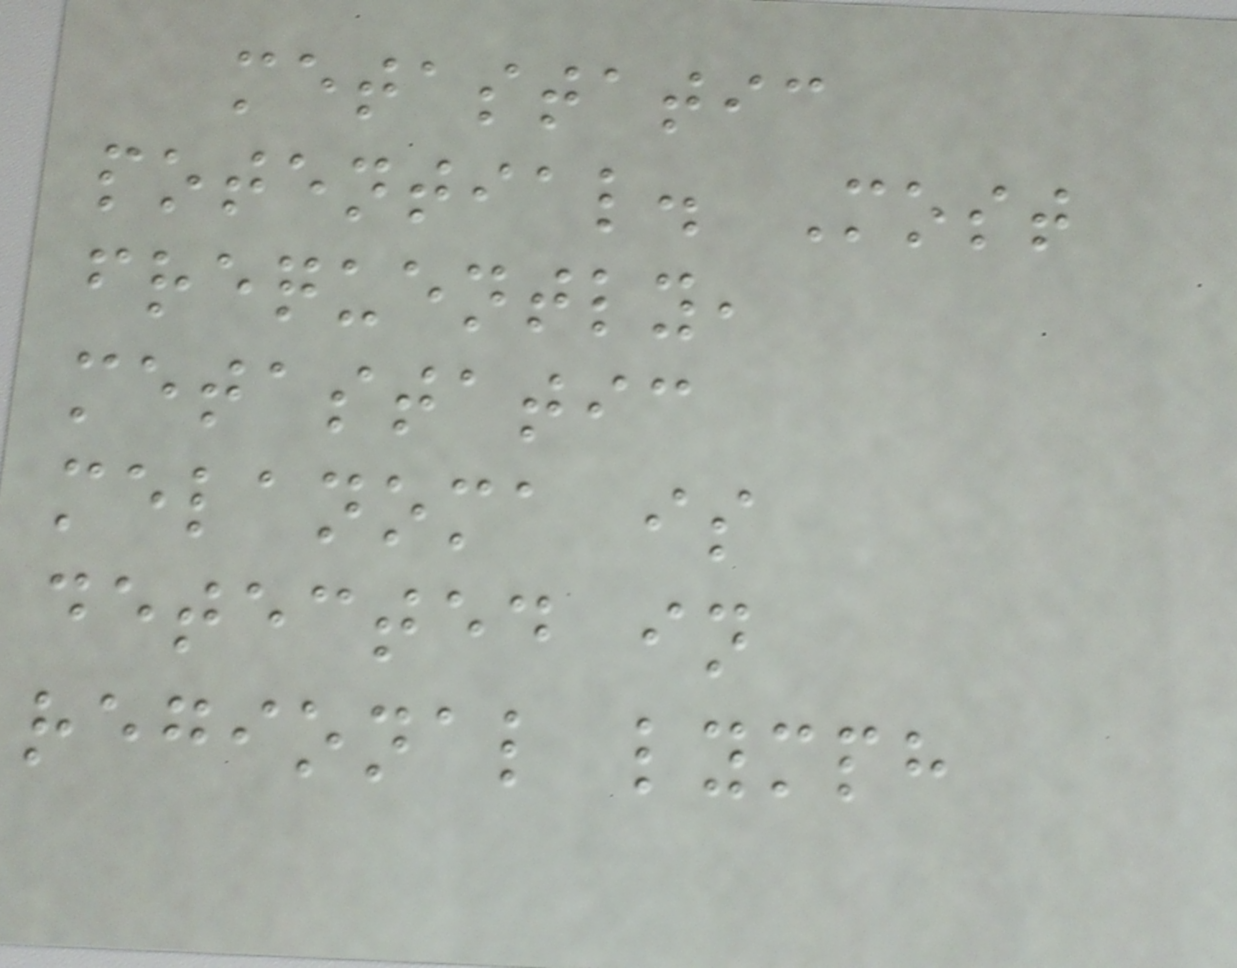metastatic
potential. Most
frequently,
metastatic
melanoma is
detected in
regional lymph
